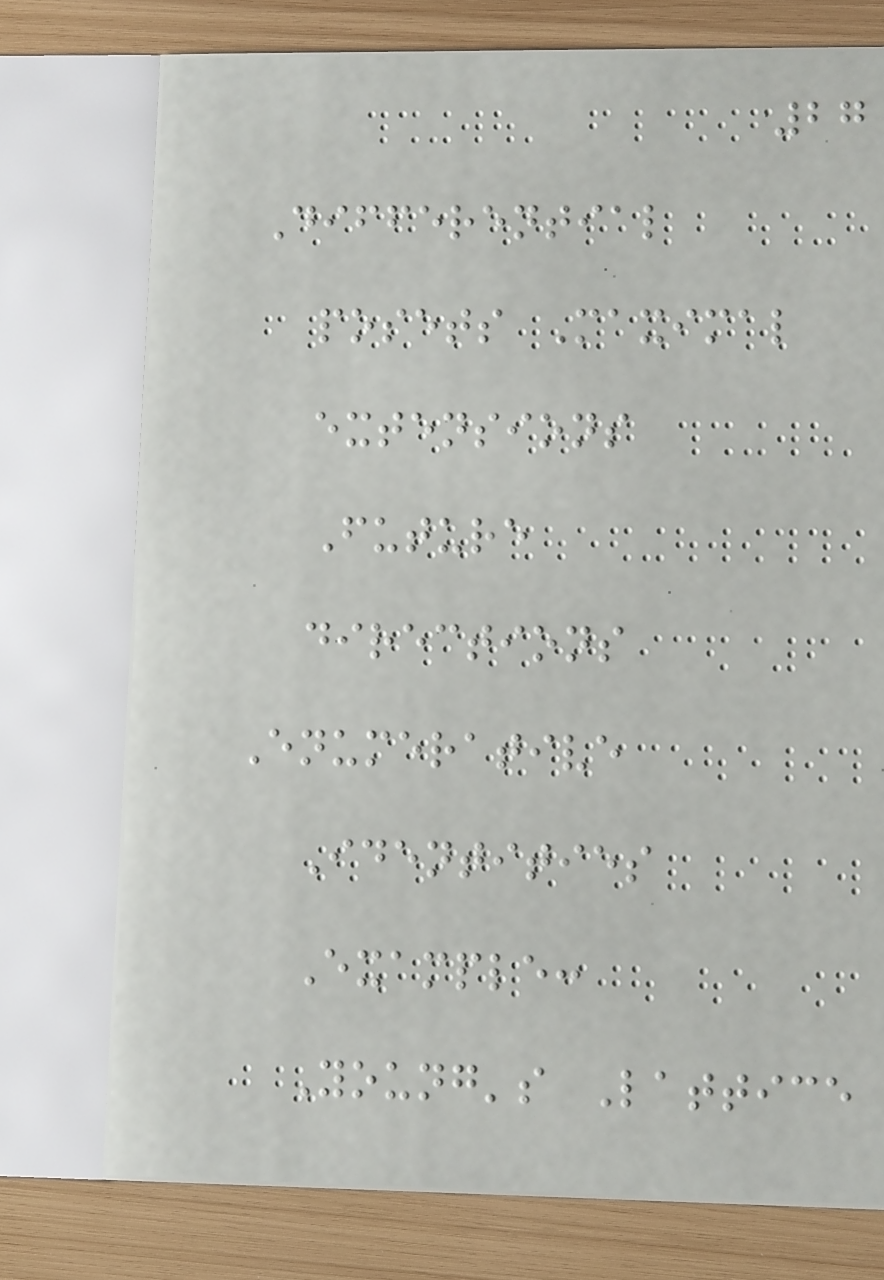27
Differential
posets Maximal
extensions
Future
directions
Enumerative
Identities
Example:
Young's Lattice
